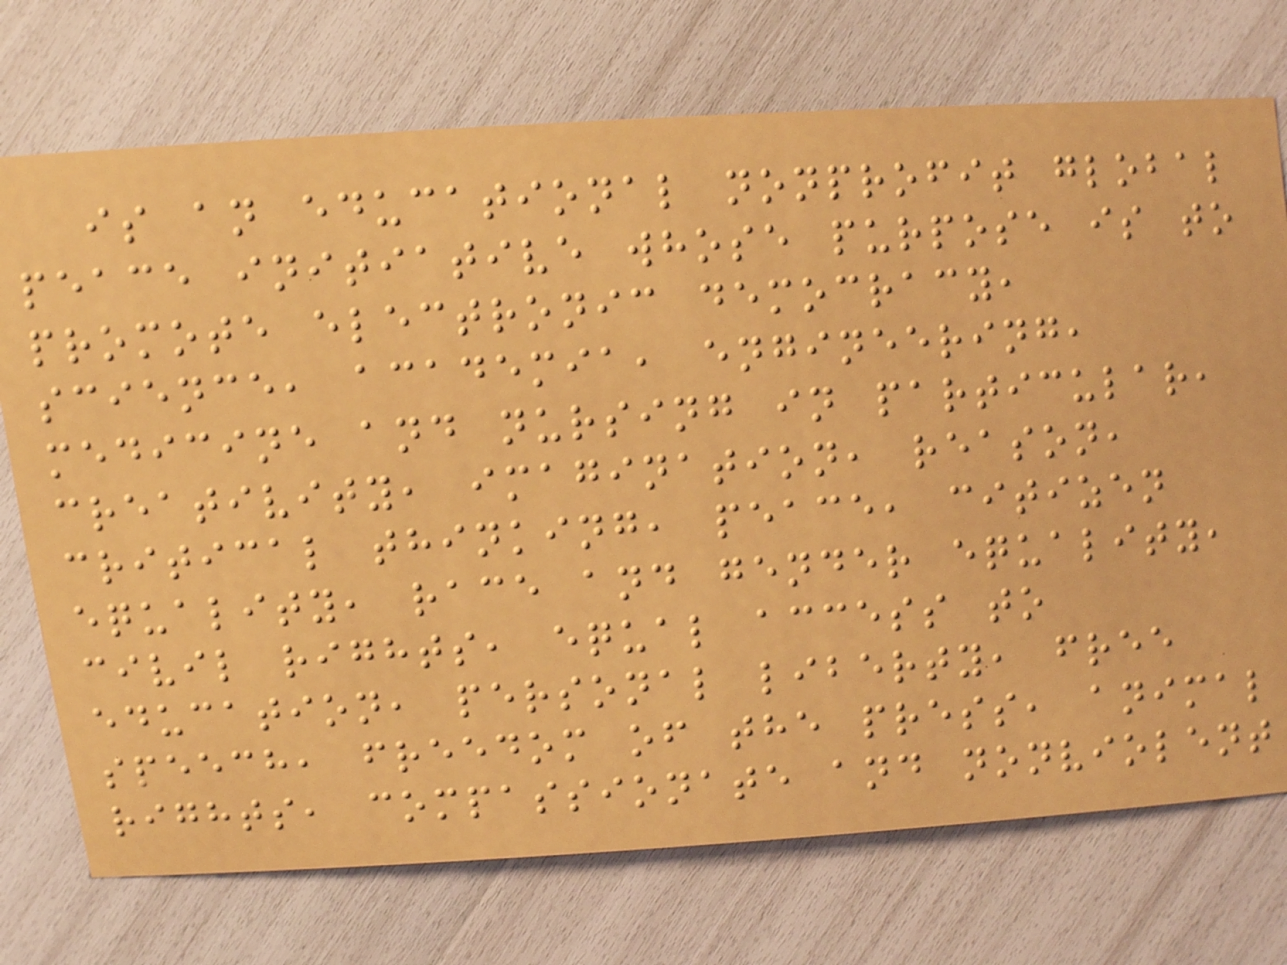is an educational nonprofit global
peace initiative whose purpose is to
promote electronic democracy,
science, academia, engineering,
medicine and nursing in particular,
creativity, imagination, reason,
critical thinking, peace, citizen
equality, race and gender equality,
civil rights, equal access to
education, personal liberty, free
speech, freedom of the press, animal
rights, compassionate and nonviolent
